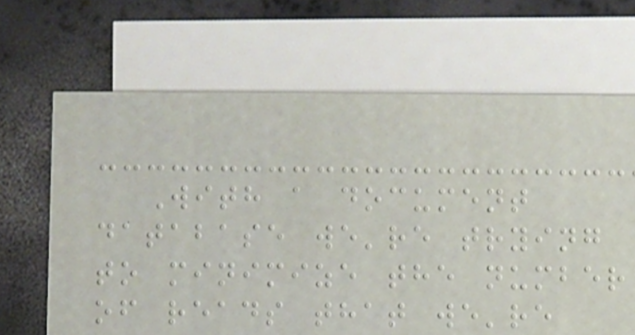With a document
database we're trying
to minimize the number
of reads that we're
